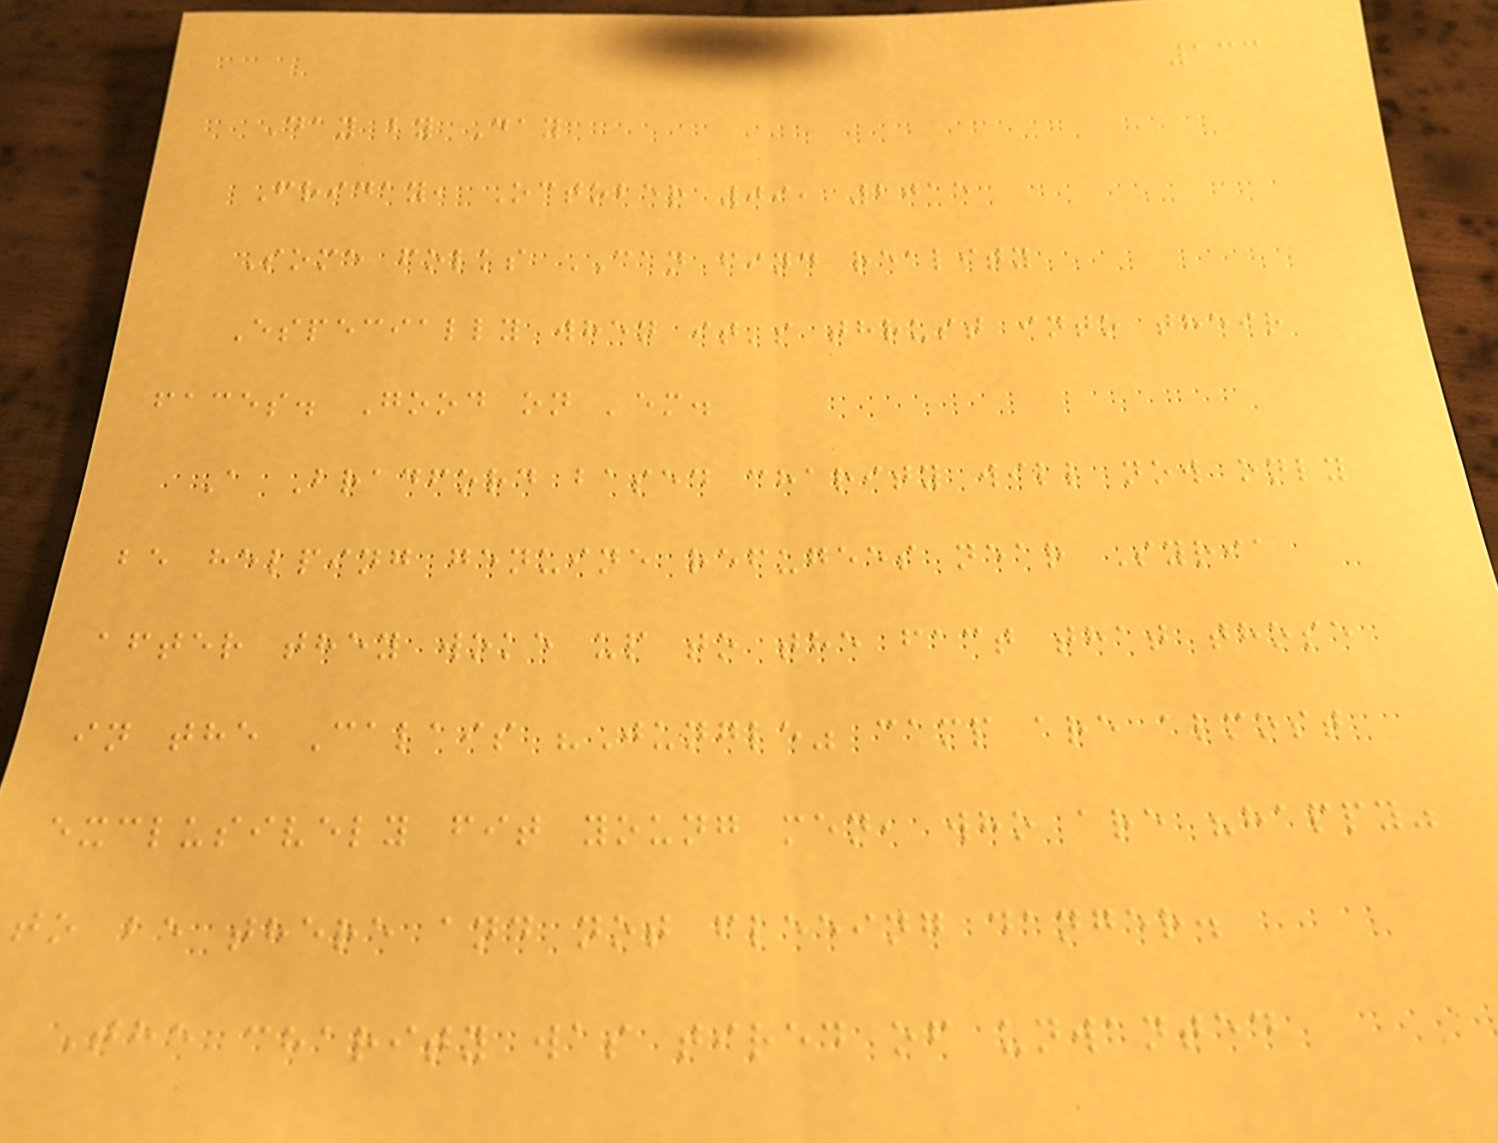133
Day by Day
Friday, October 09, 2015
Some folks CAN find reality
Especially when it's thrust into their
faces. Good on 'em.
A Bradford based charity will now only
be helping genuine refugees near Syria
after they woke up to the fact that those
in the Calais "Jungle" camp are almost
exclusively fit young men, who are "happy"
to be there and not fleeing danger.
The charity was tired of unwanted
